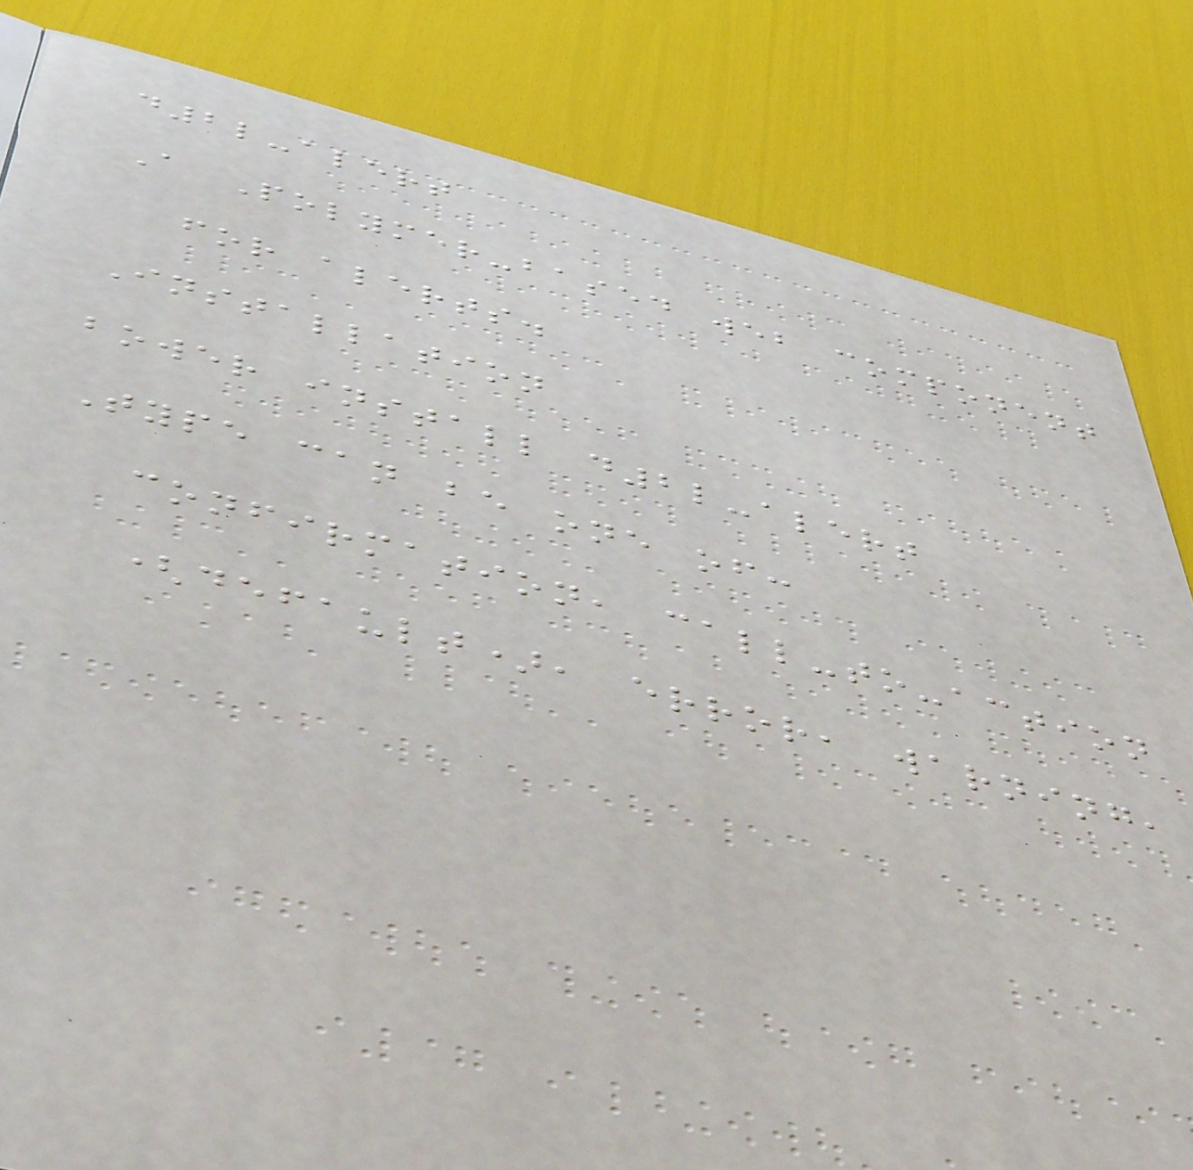d2l-alert
A Polymer-based web component
for alerts.
Installation
bower install d2l-alert
Type can be one of:
confirmation, call-to-action
(default), error, warning,
